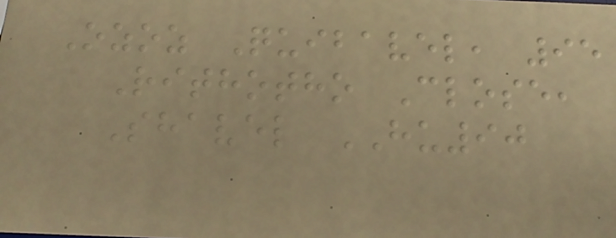Ozoz Quibavel, 95
Rithotho Close,
Shavel HU90
